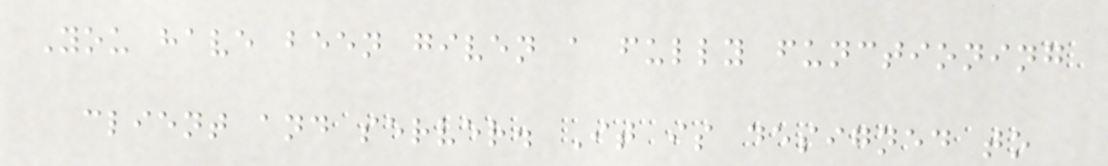You have been given a fully functioning
client and server. It is designed to
